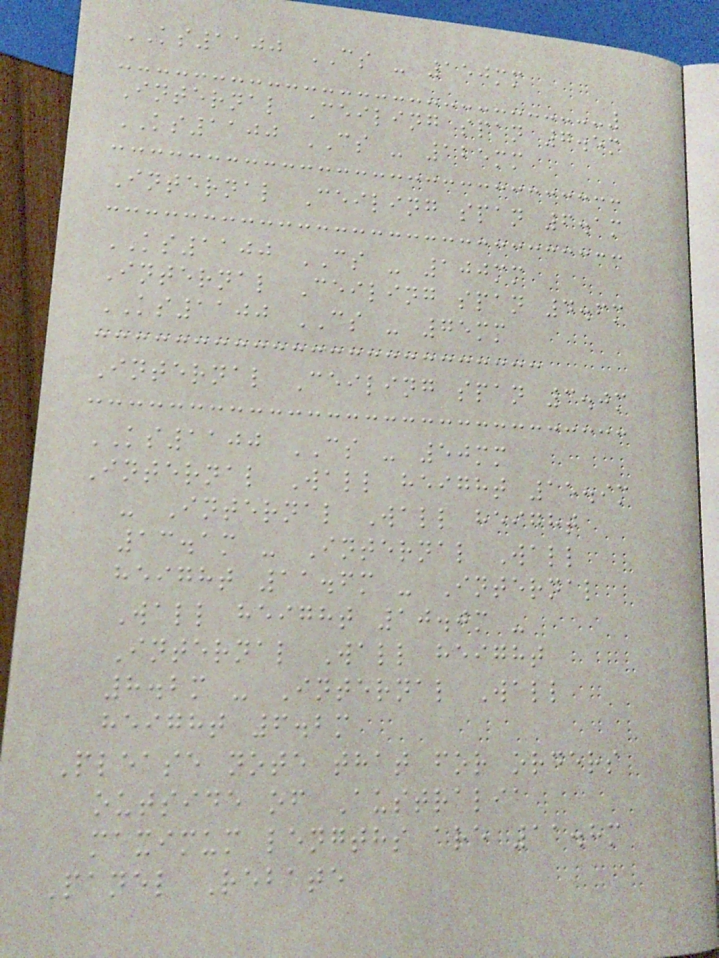KS1100 CS - 150mm
Internal Ceiling span 7.5m
KS1100 CS - 125mm
Internal Ceiling span 6.1m
KS1100 CS - 100mm
Internal Ceiling span 4.6m
KS1100 CS - 75mm
Internal Ceiling span 3.0m
KS1100 CS - 50mm
Internal Wall height 15.9m
- Internal Wall height
13.1m - Internal Wall
height 11.6m - Internal
Wall height 10.0m -
Internal Wall height
8.2m - Internal Wall
height 6.2m
Please note that for orders
outside of Australia
maximum lengths are 11.8m
Panel Rebate
